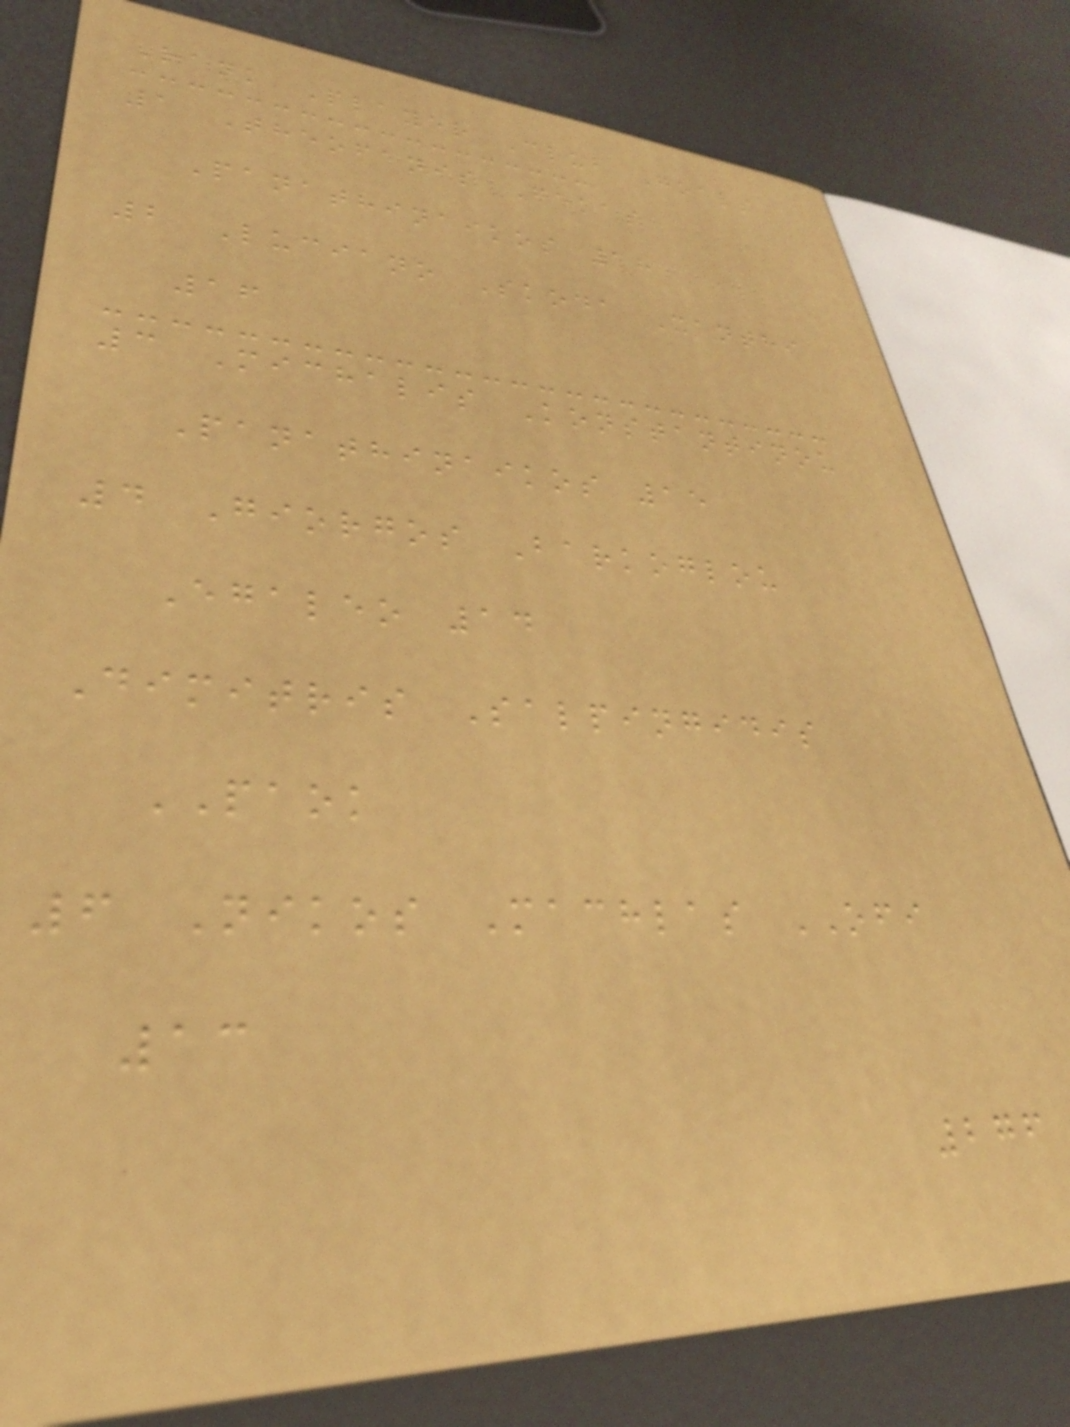Rank Player Club Goals
1 Theofanis Gekas
Panathinaikos 18
2 Luciano Skoda Xanthi
16
3 Michalis Konstantinou
Panathinaikos 15
4 Giorgos Barkoglou
Egaleo 14
Dimitris Salpingidis
PAOK
6 Nikos Machlas OFI
13
276
